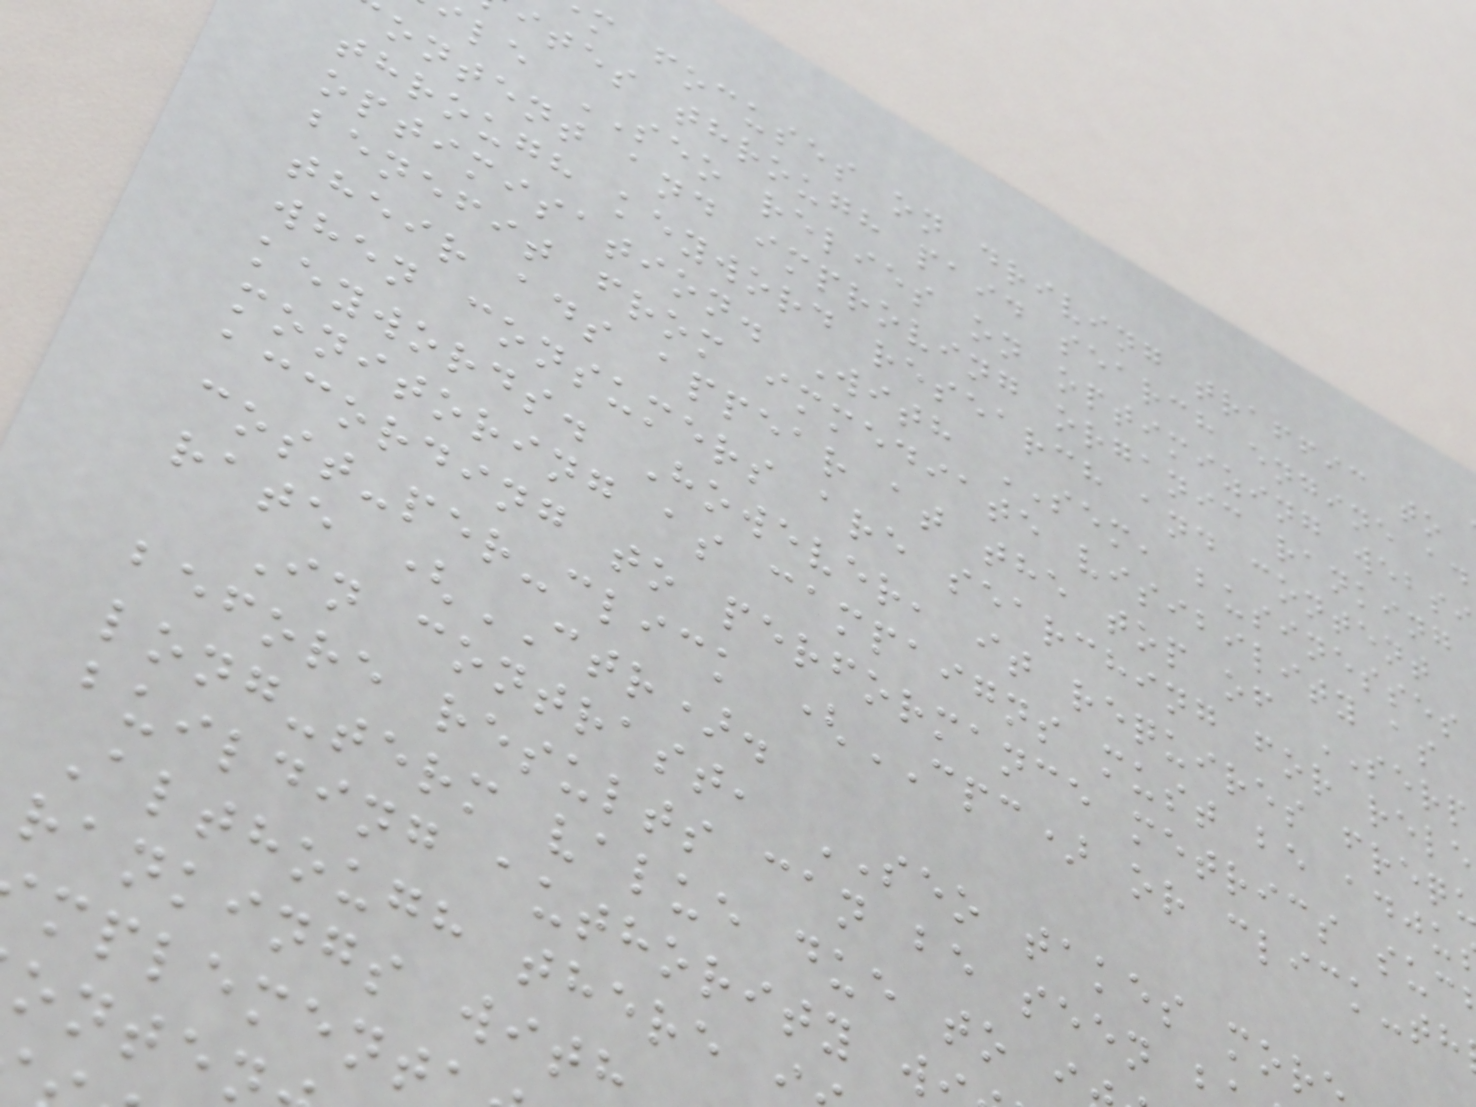m focuses on driving traffic to
ites through paid search engine ad
le SEO relies on optimizing websi
ontent and improving organic ranking
through keyword research and content
optimisation. With SEM, businesses
benefit from immediate visibility as
their ads appear at the top of SERP
when consumers are searching for rele
keywords. However, it requires freq
monitoring as campaigns must be adju
according to performance metrics suc
cost-per-click (CPC) or click-th
rate (CTR).
In contrast, SEO takes mor
before results can be seen
long-term value due to i
building authority w
Although there
rankings with
